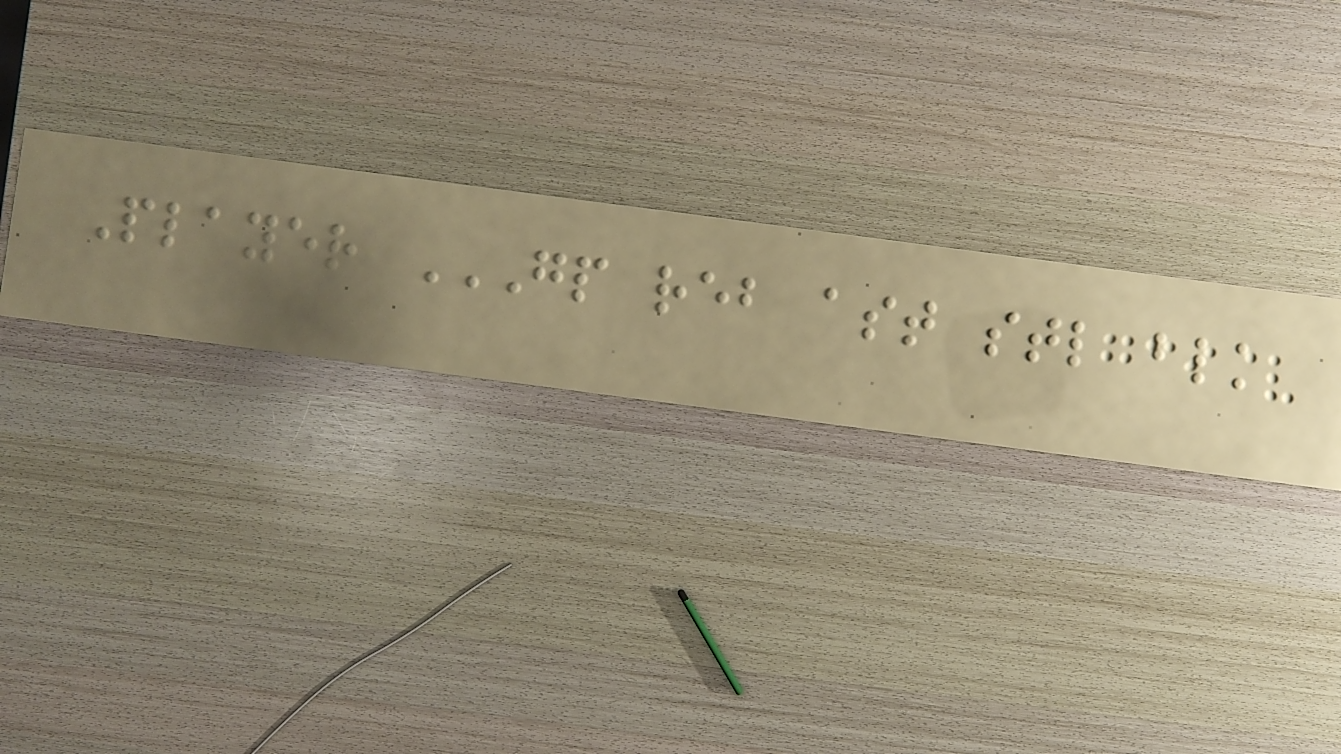Player GP REB AST STL BLK
